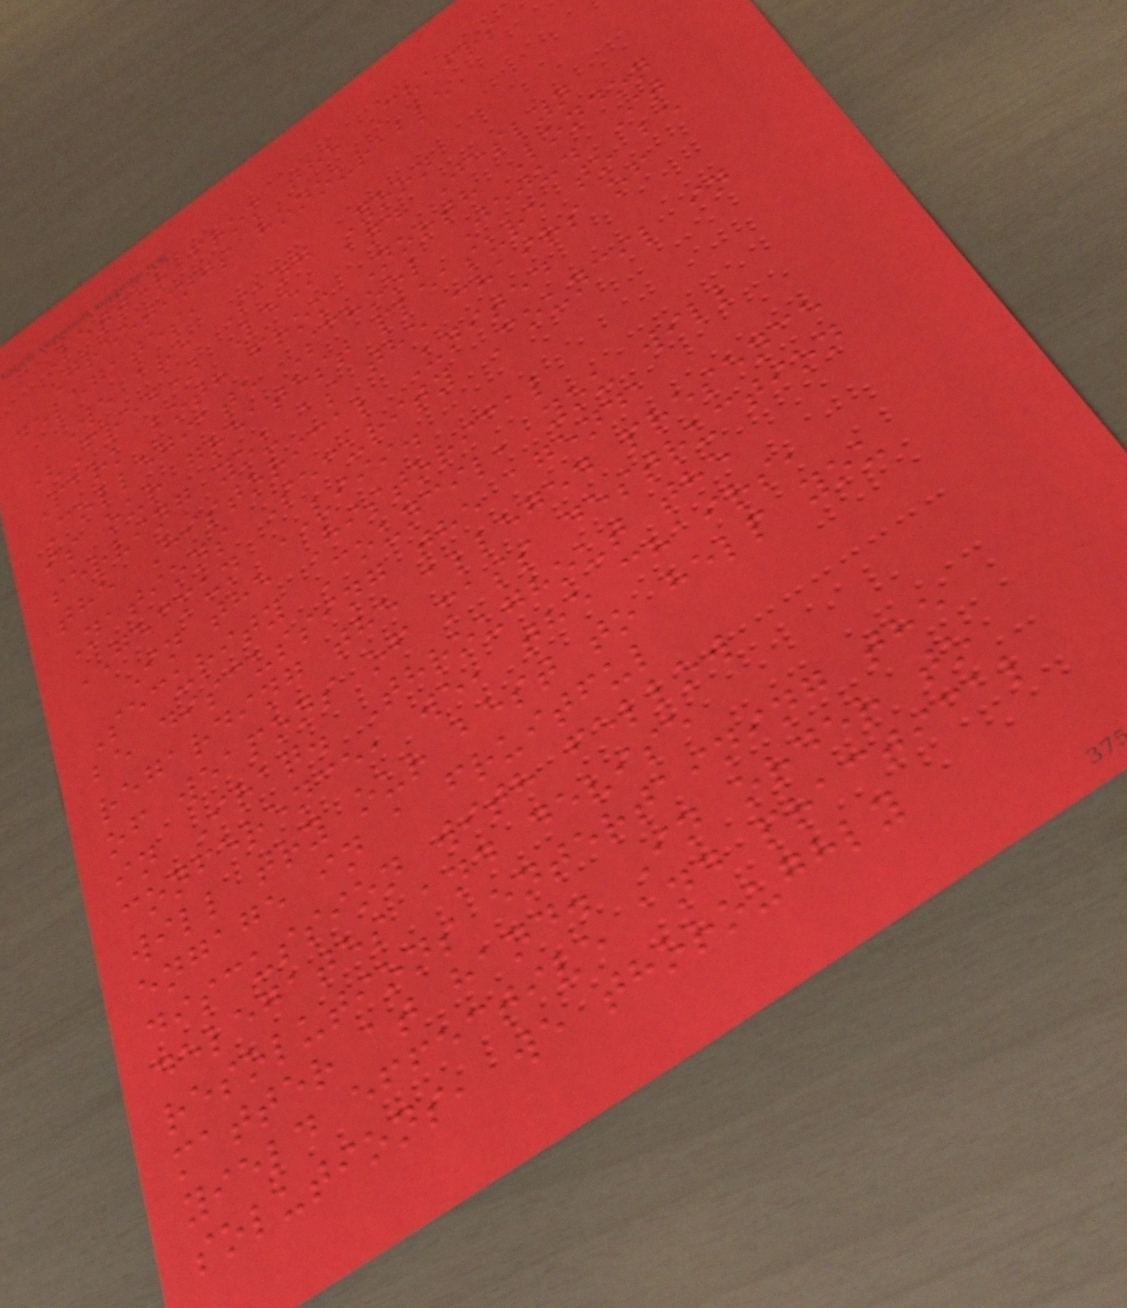Letter from the Chairs
Greetings honourable
delegates,
We are Sang Yoon
(Fred) Lee, and Jeslyn
Park both from North London
Collegiate School Jeju. It
is our greatest pleasure to be
serving you as the chairs of
the Historical United
Nations Security Council in
GECMUN VIII.
In the Historical
Security Council, you will
be discussing the agenda
regarding the alleged presence
of weapons of mass destruction
in Iraq. Throughout the
conference, we, the chairs,
will try our best to help you
engage in a fruitful
discussion with fellow
delegates and devise
resolutions entertaining the
matter at hand. In order to
yield effective and practical
solutions, we thoroughly
